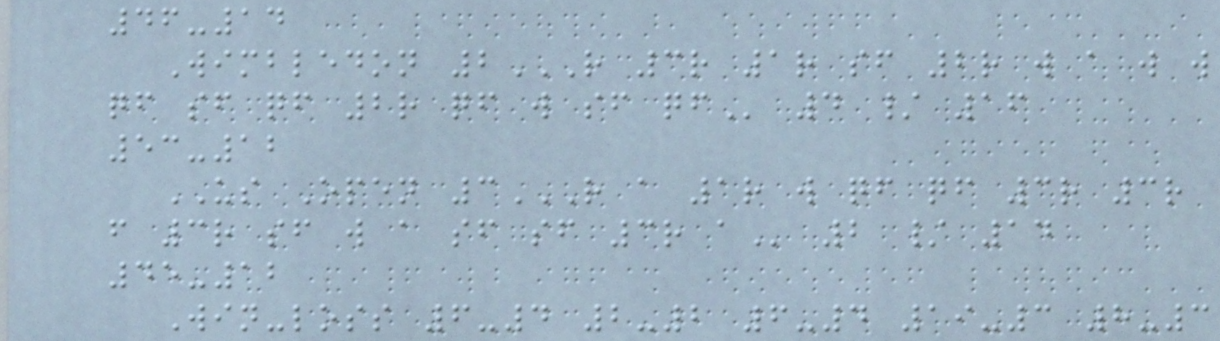46-14
Wimbledon 2R 3R 1R SF 2R W A W W
QF SF QF 2R QF W SF QF 4 / 16
53-12
US Open 3R A 1R W QF QF 3R 3R
F 3R SF W A SF SF 3R A 2 / 14
45-12
Win-loss 6-4 2-2 6-4 19-3 8-3
